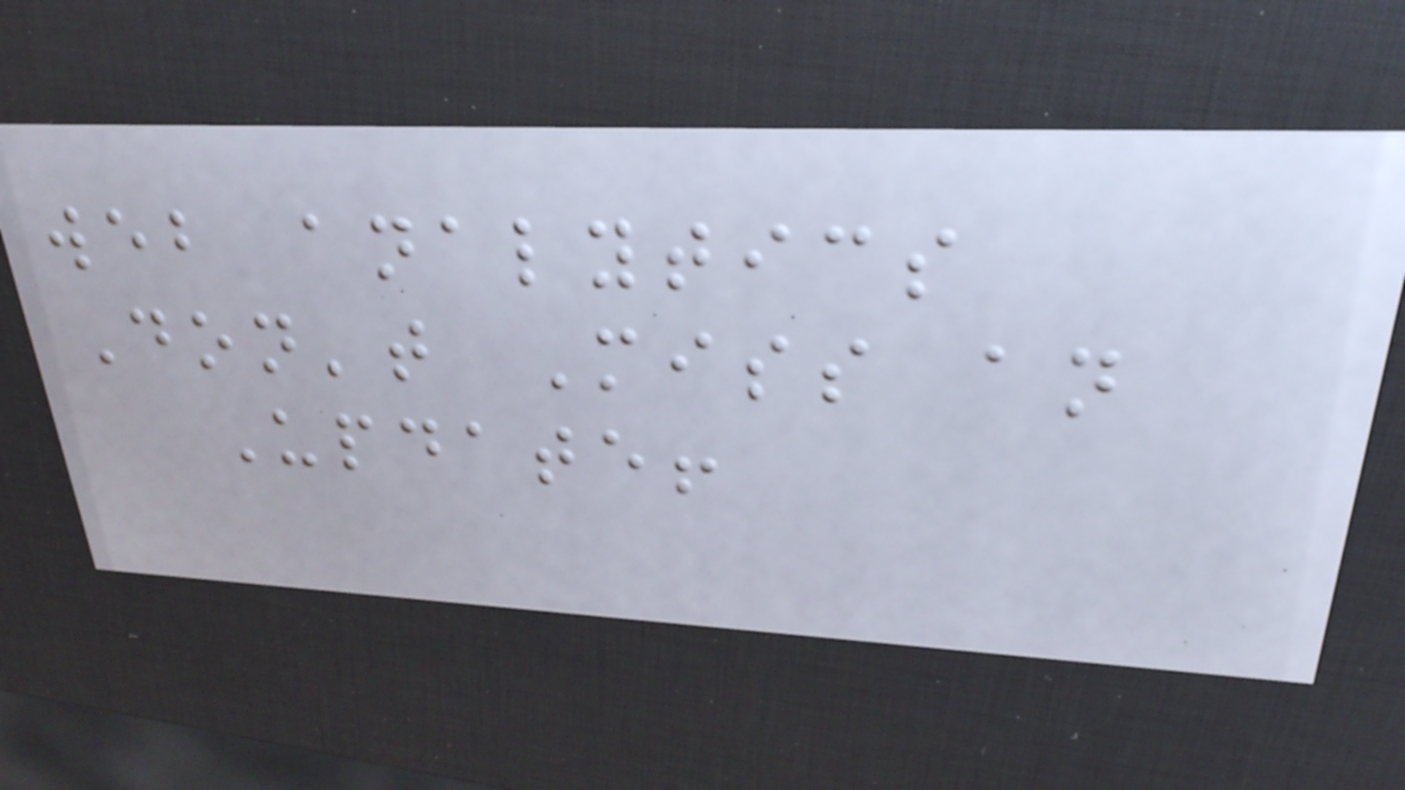web analytics
Don't Miss an
Update!
